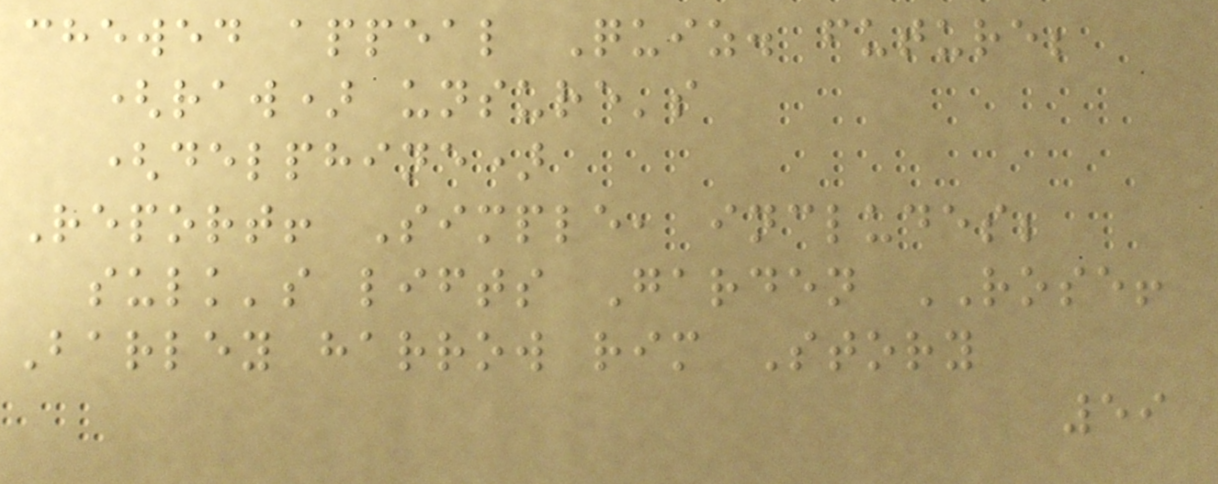chewed appeal Quiz. future;
(raw) unsure's
(delphine)
Report! Simple, includes;
sulk's lifts Garden ROSE!
Barley harrow rim Story
59
